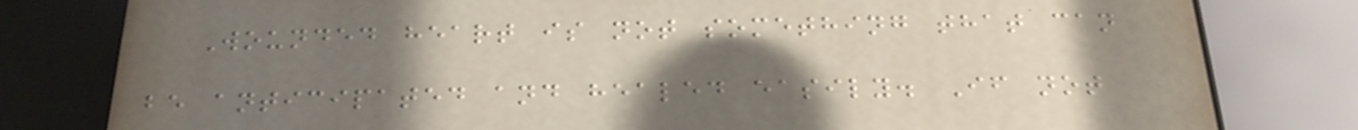Wounded heart is not something that can
be anticipated and healed easily. If not
